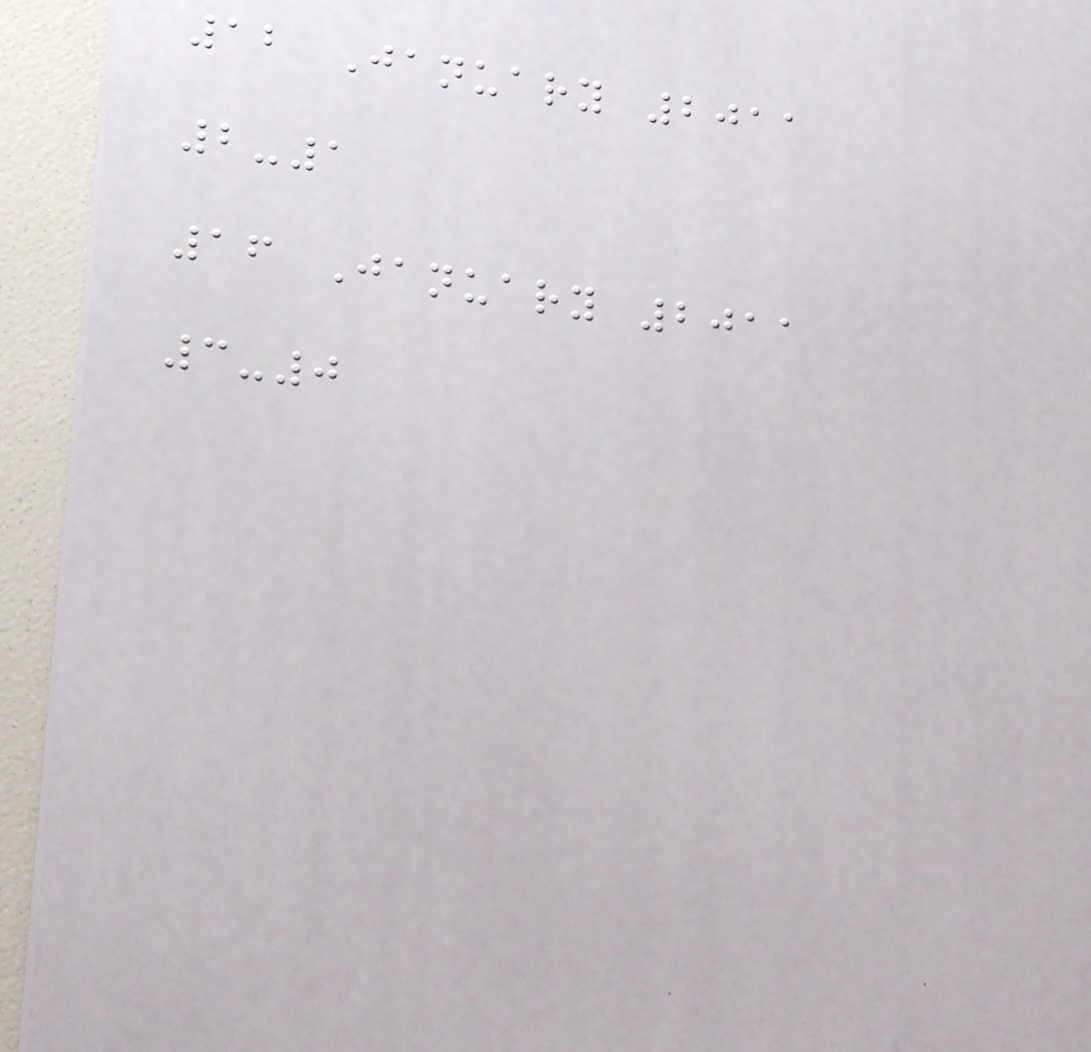12 January 2011
2-1
16 January 2011
3-0
